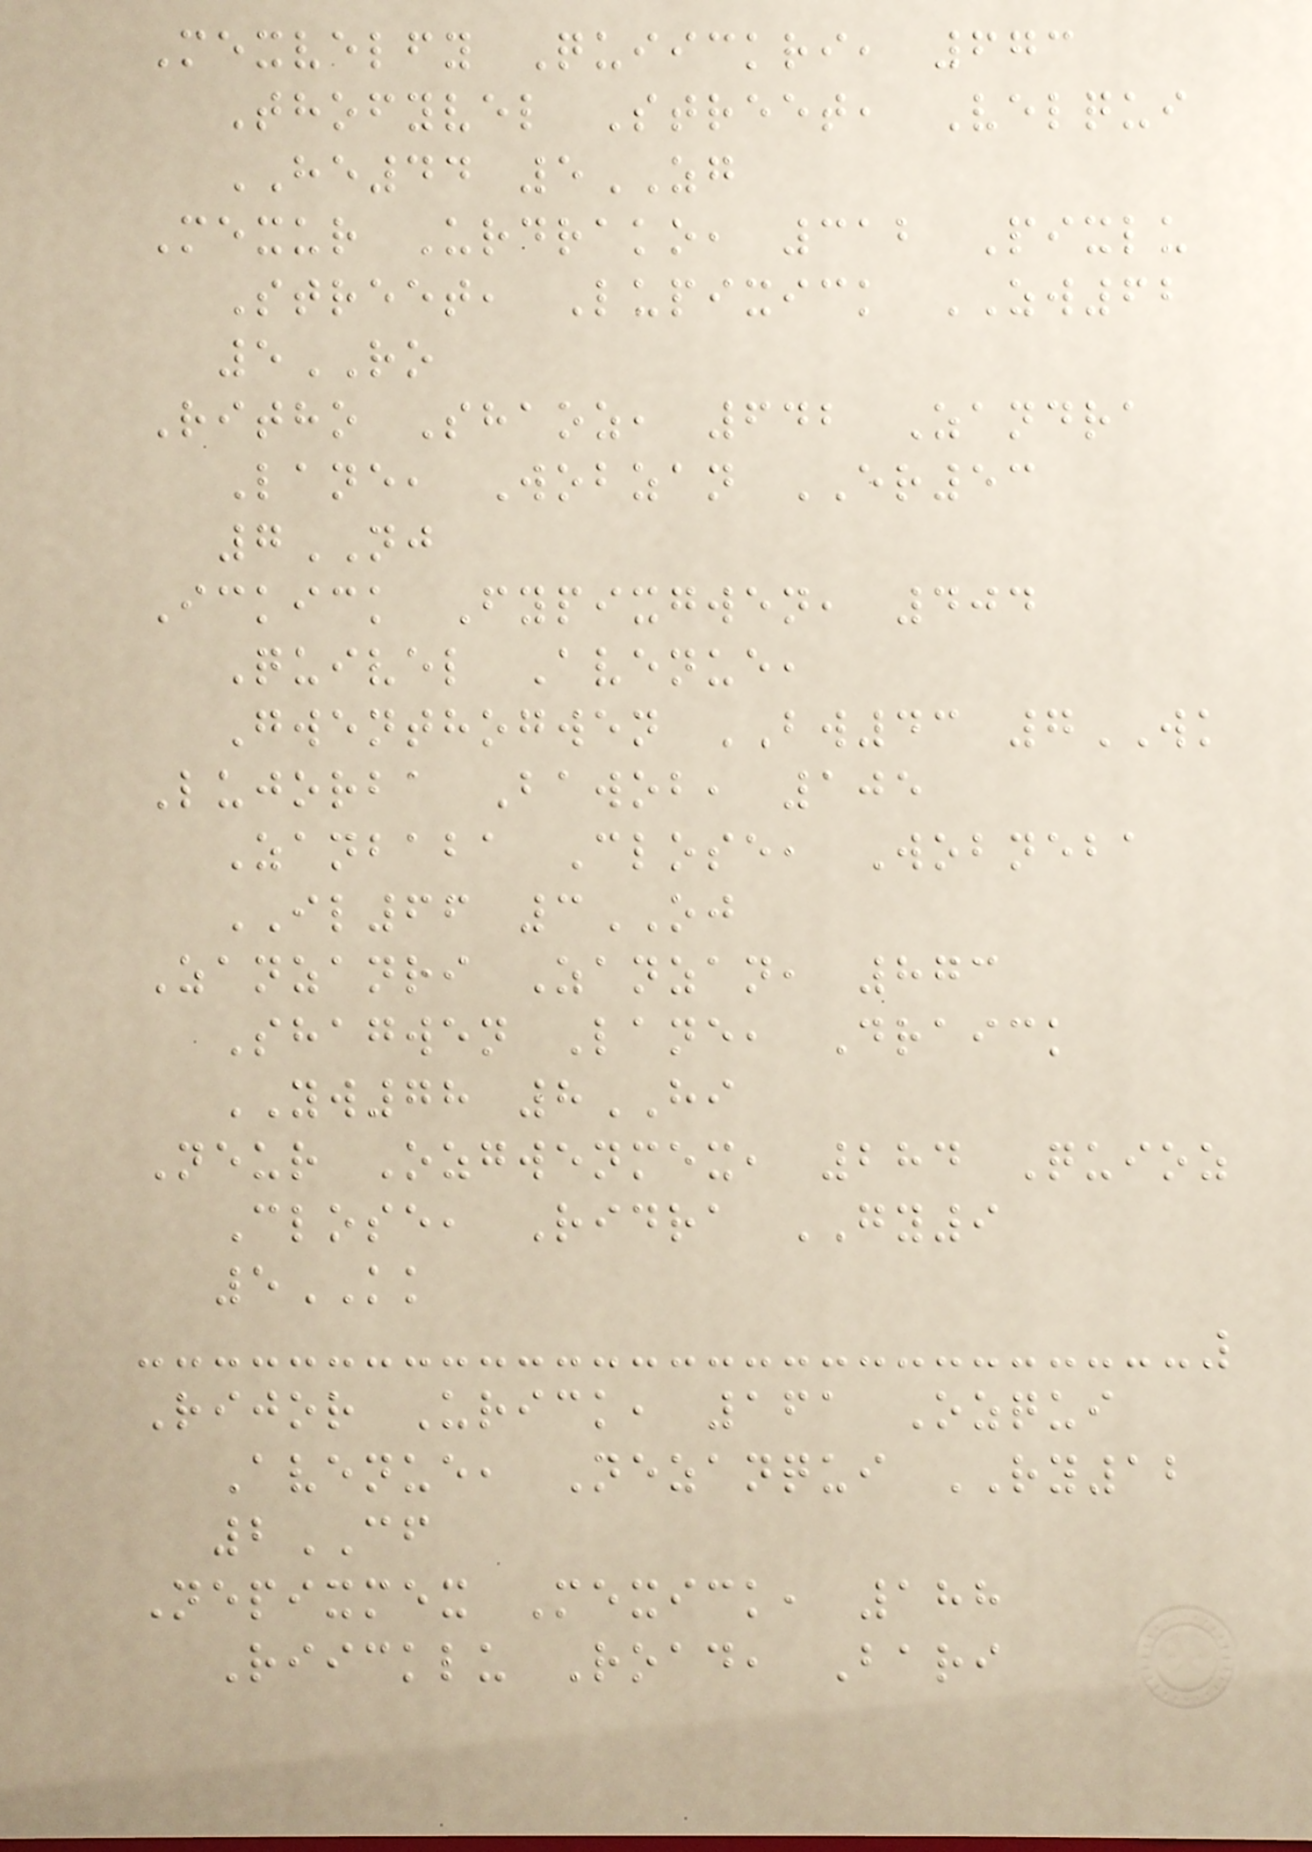Mexvelfy Quiickri, 673
Thofyvel Street, Velqui
HE44 5ZG
Mexur Urdrako, 312 Pixlu
Street, Lupixick ZW62
5RO
Ritho Shaoz, 642 Zandra
Lane, Wobzan ER53
7NJ
Ickick Fypixgwen, 404
Quivel Avenue,
Gwenthogwen BW43 7WK
Lujorba Bawob, 105
Zanbaba Close, Wobneba
IL66 3OJ
Zanzanri Zanzan, 873
Shagwen Lane, Draick
YW78 8HI
Neur Ozgwenmex, 284 Quioz
Close, Ridra GY9
5KK
Rijor Urick, 161 Ozqui
Avenue, Nezanqui RY12
2CF
Nepixmex Mexick, 188
Riicklu Road, Bari
